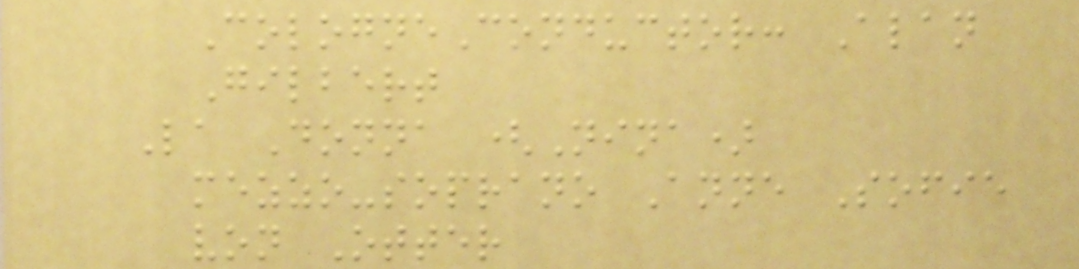CologneConductor: Alan
Gilbert
La Donna (Nina)
mezzo-soprano Anne Sofie
von Otter
